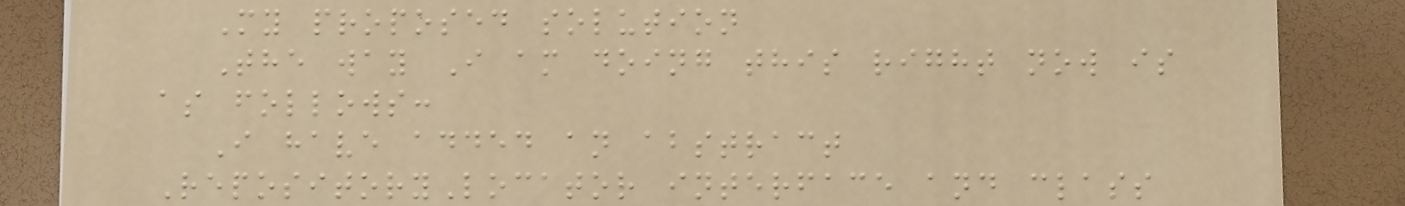My proposed solution
The way I am doing this right now is
as follows:
I have added an abstract
RepositoryLocator interface and class
